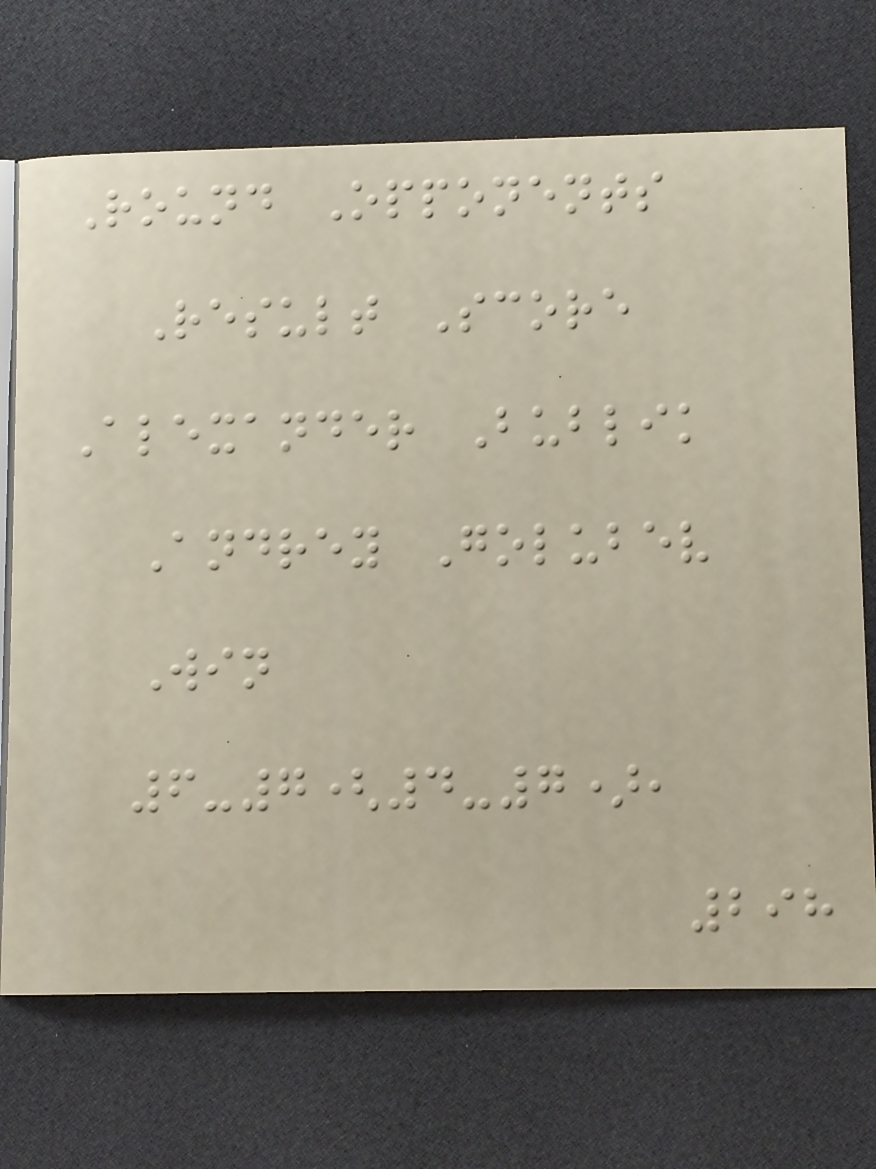Round Opponents
Result Score
Alexander Bublik
Andrey Golubev
Win
6-7(4-7),
298
